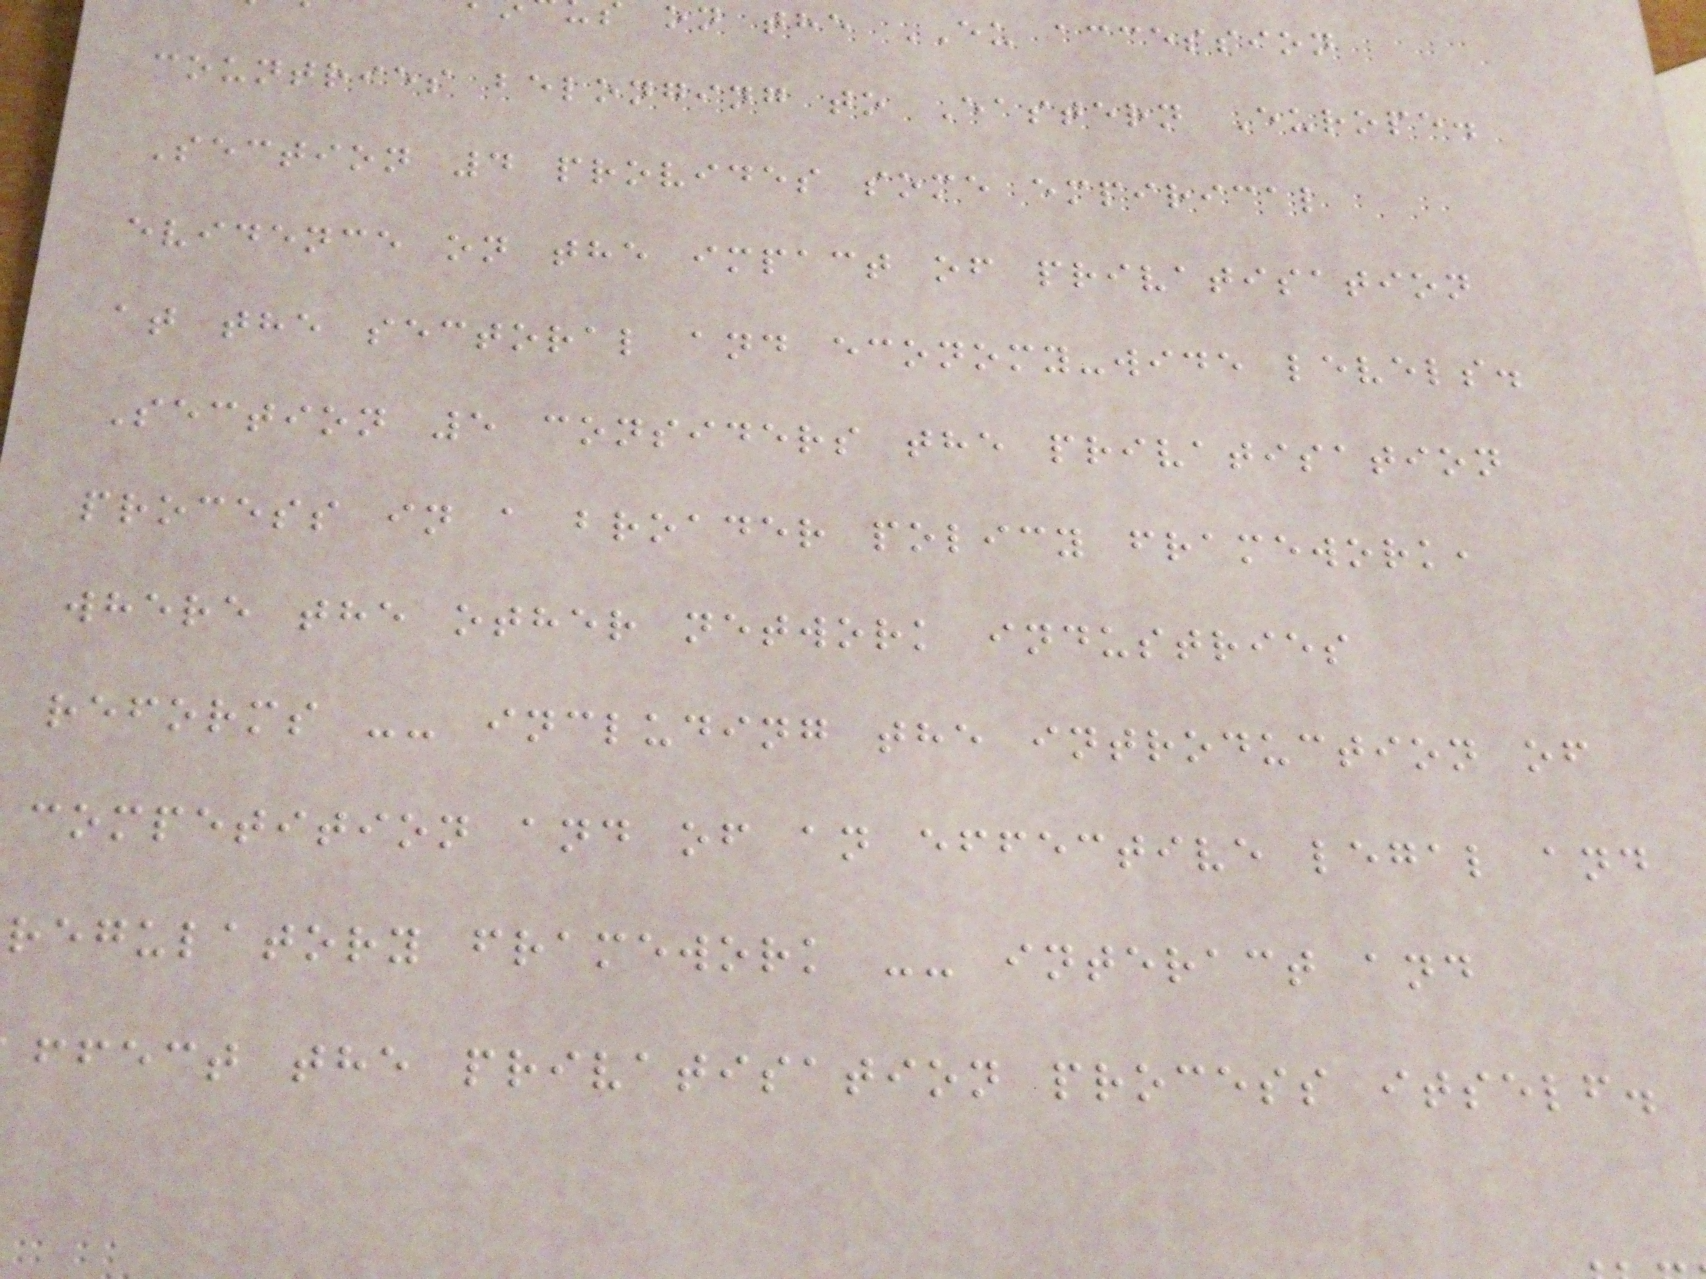on the EU accession
countries belonging to Eastern Europe.
Section 4 provides some empirical
evidence on the impact of privatisation
at the sectoral and economy-wide levels.
Section 5 considers the privatisation
process in a broader policy framework,
where the other network industries
reforms -- including the introduction of
competition and of an effective legal and
regulatory framework -- interact and
ffect the privatisation process itself.
